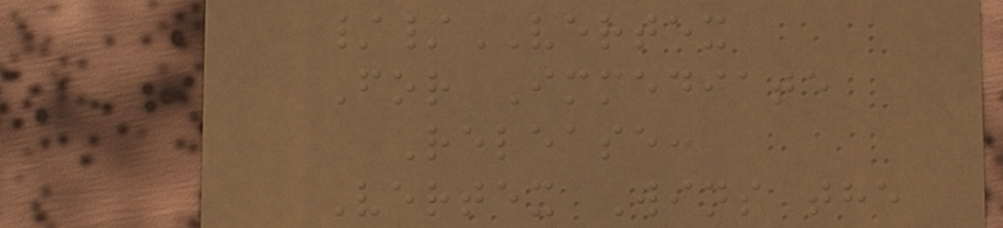//VERTEX
For Immediate
Release:
Vertex Wins the
